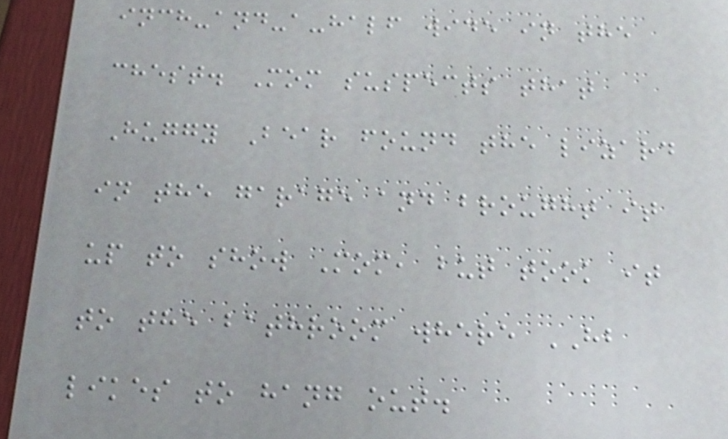inch-and-a-half wide in the
chest. Mom suspects that
Huggy Bear found the lizard
in the garage and brought it
up to show Mom, but took it
to the bathroom where HB
likes to hang out.
